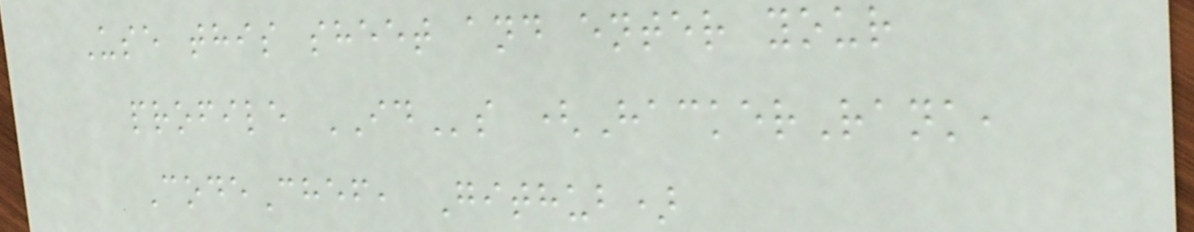Use this sheet and enter your
profile IDs (HackerRank,
CodeChef, Github)
